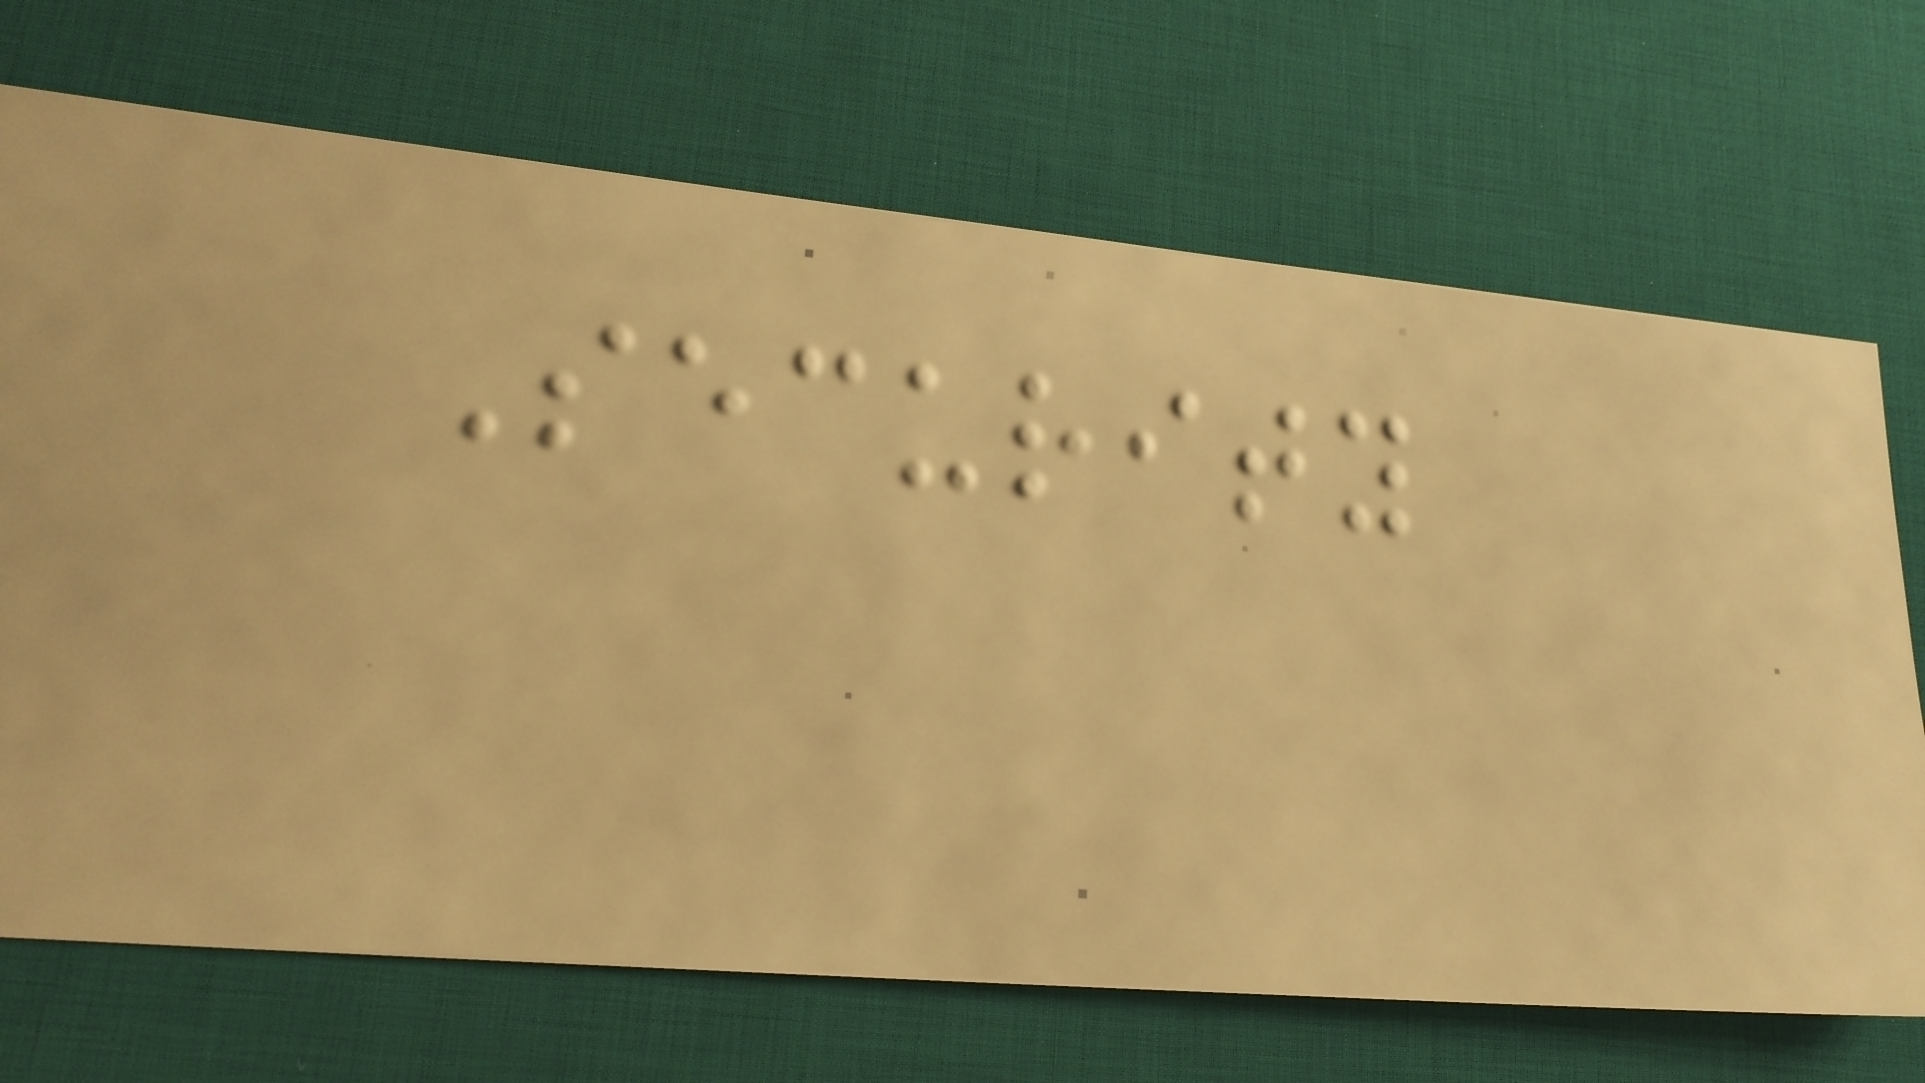Security
